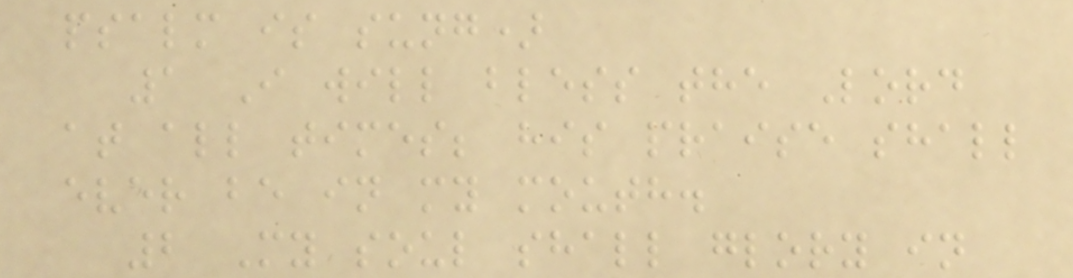psalm is sung)
1 I will bless the Lord
at all times; his praise shall
ever be in my mouth.
2 My soul shall glory in
